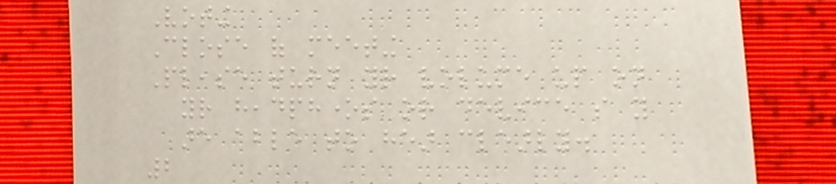Voting
Close of meeting
Please turn your volume up on
your headphones or device so you
are able to hear clearly.
2
